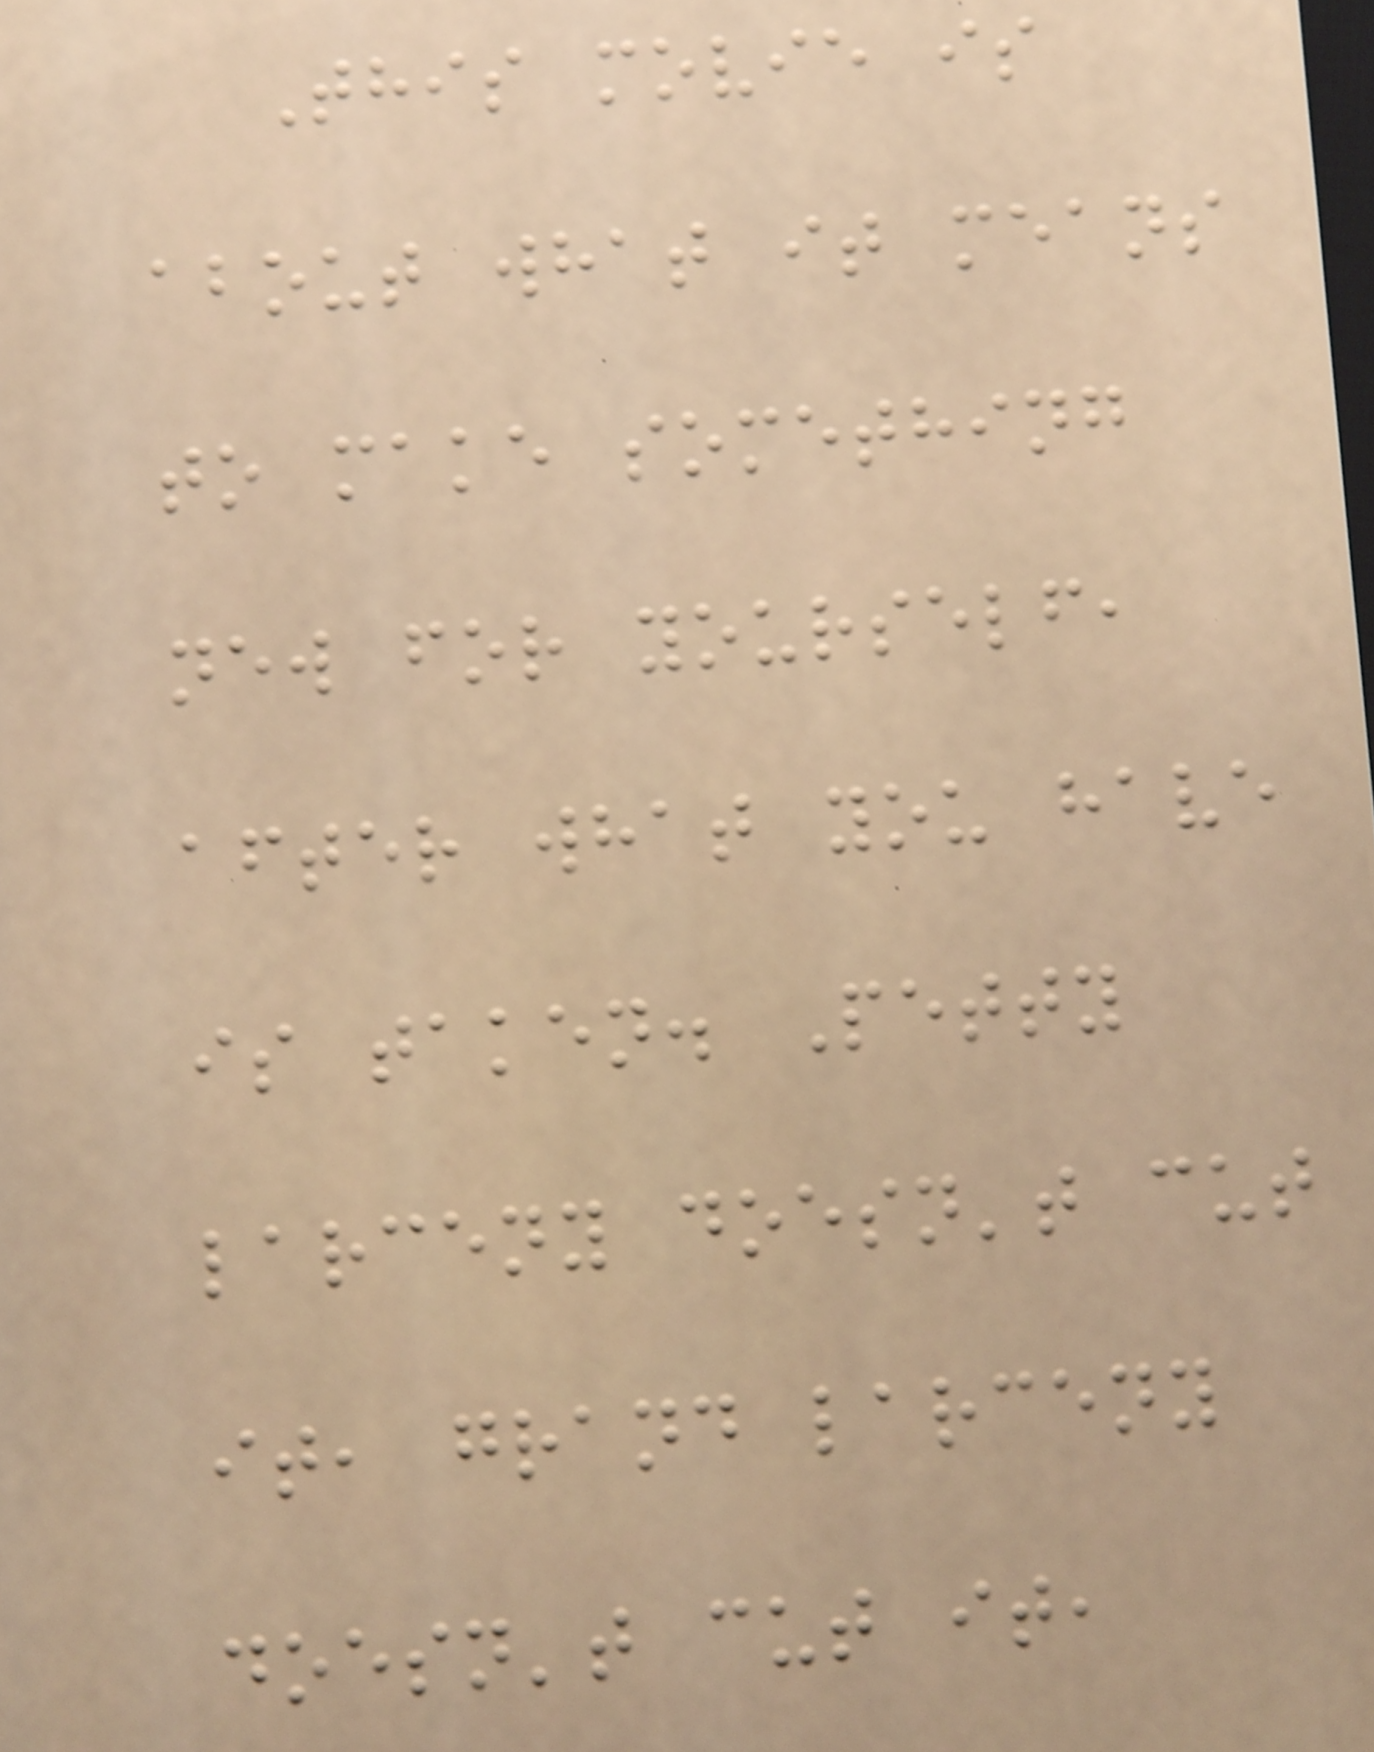This movie is
about what it means
to make something
new for yourself,
after what you have
is taken. Petty
larceny doesn't cut
it, grand larceny
doesn't cut it,
